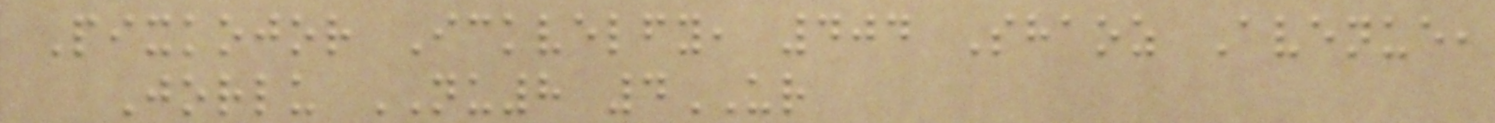Pixkojor Ickvelfy, 404 Shaoz Avenue,
Jorlu NU8 4UR
